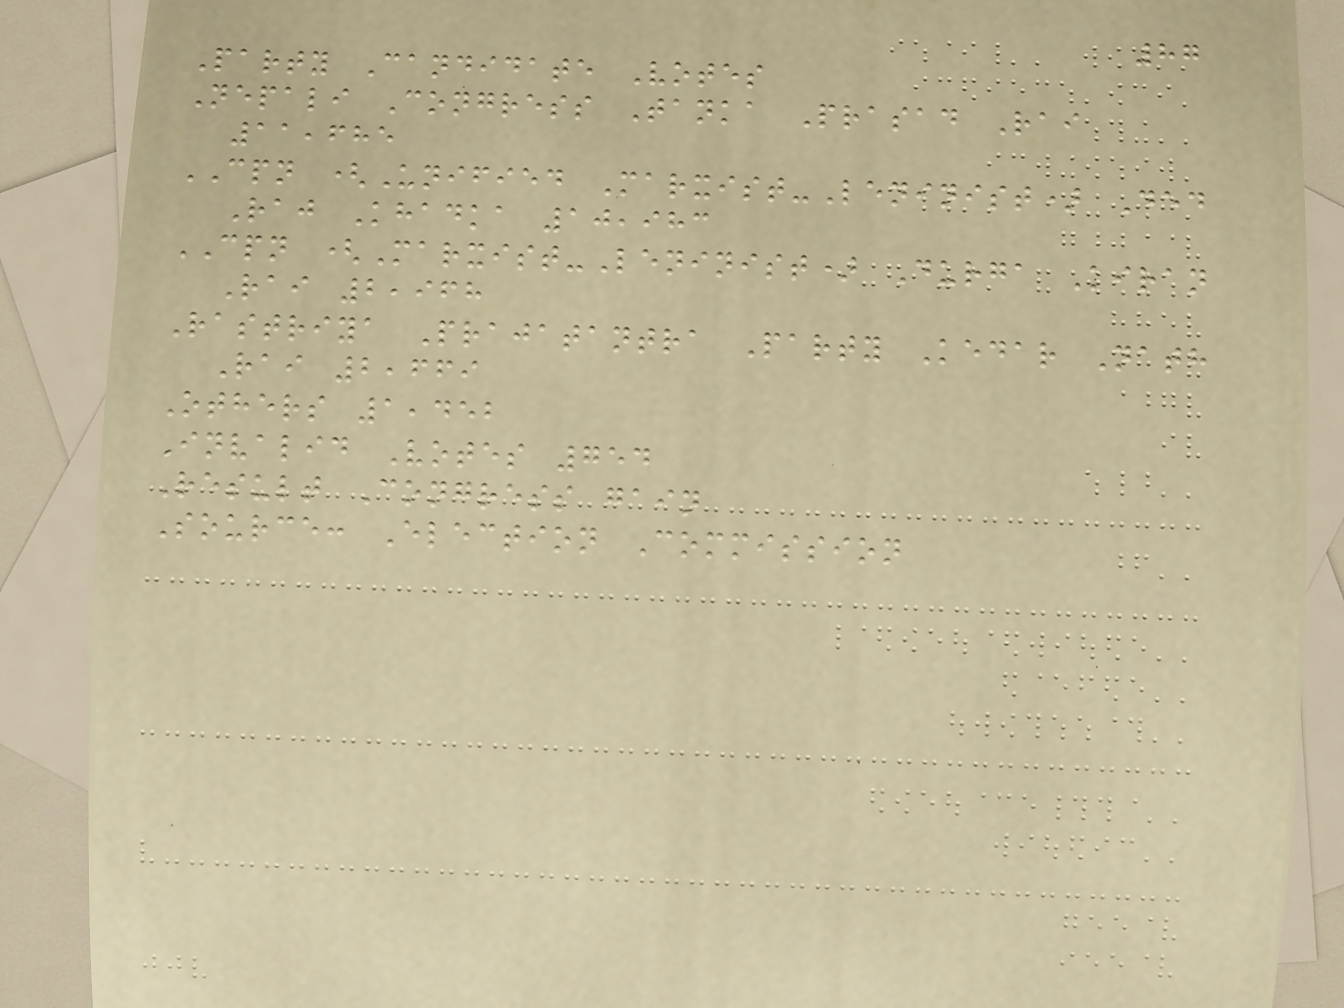87
Party Candidate Votes
Nepali Congress Tanka Prasad Rai
11,685
CPN (Unified Marxist-Leninist) Ded
Raj Khadka 10,983
CPN (Marxist-Leninist) Durga Kiran
Rai 2,968
Rastriya Prajatantra Party Kedar Nath
Rai 2,669
Others 1,452
Invalid Votes 754
Result Congress gain
Source: Election Commission
